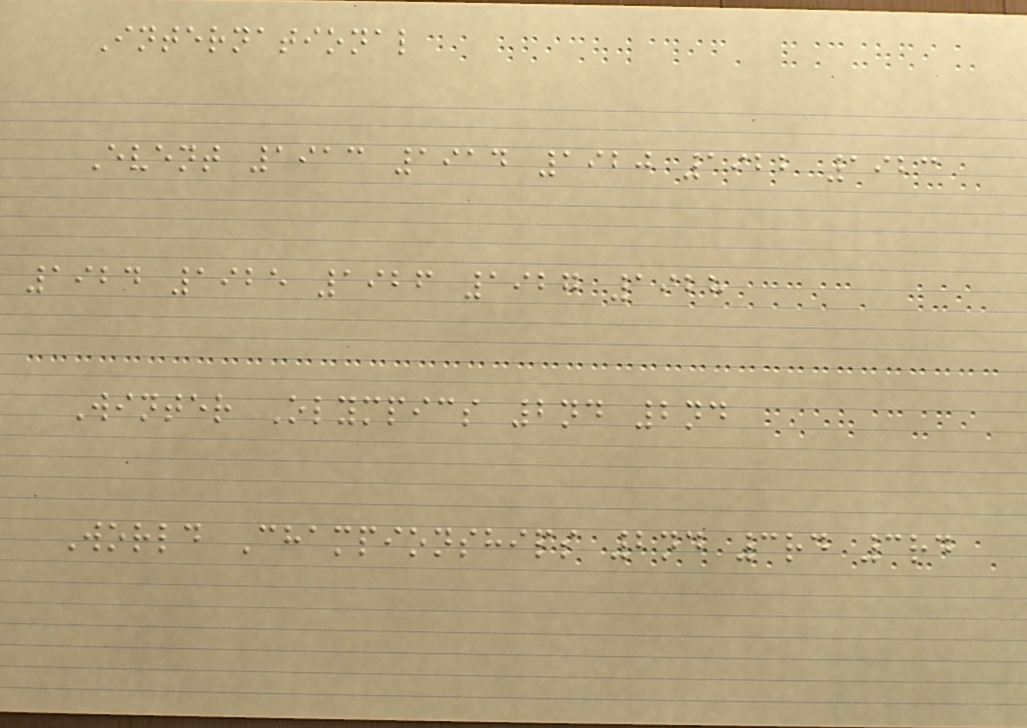International
Event 1913 1914 1920 1922 1923
1924 1925 1926 1927 1928
Winter Olympics 2nd 2nd
World Championships 2nd 3rd 3rd
